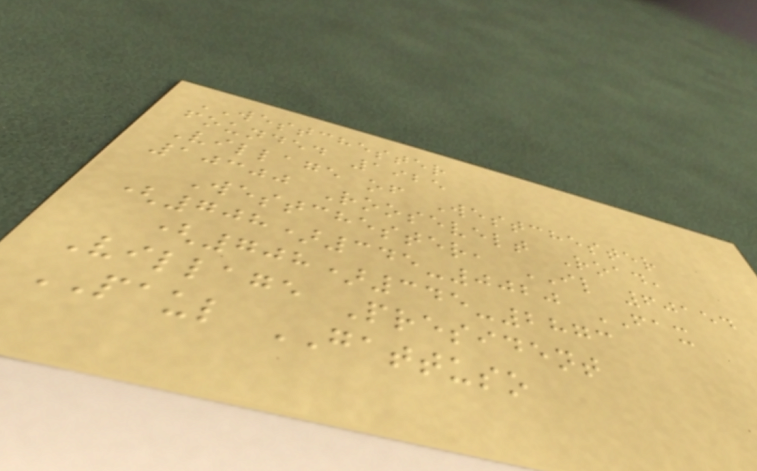WESTCHESTER
founded 1925
Village of Westchester
10300 Roosevelt Road,
Westchester, IL 60154
(708)345-0020 FAX
(708)345-2873
Village President
PAUL GATTUSO
